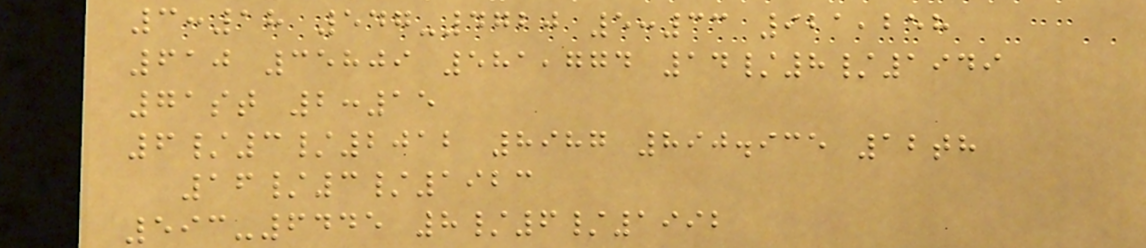3:18 547-4720 5:33 921,258
610 35809 581,774 14/8/1949
71st 2:15
6/3/2012 8987 890.935 12th
16/3/1923
593-6445 8/6/1992
